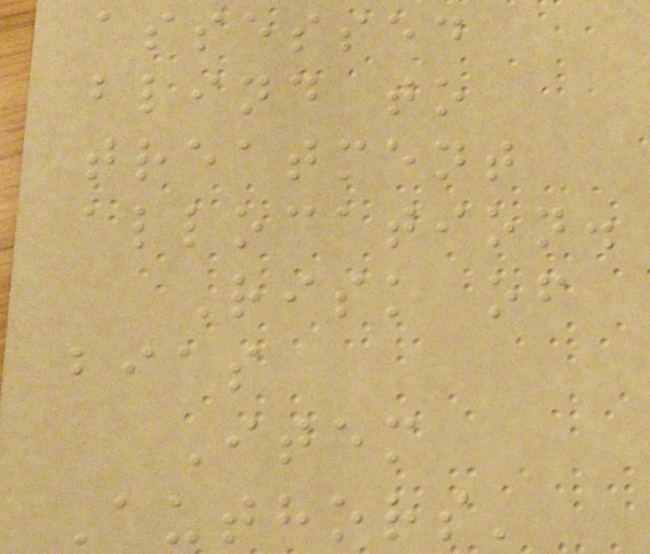assessed
blind to
treatment
allocation.
Risk of
bias
Item
Authors'
